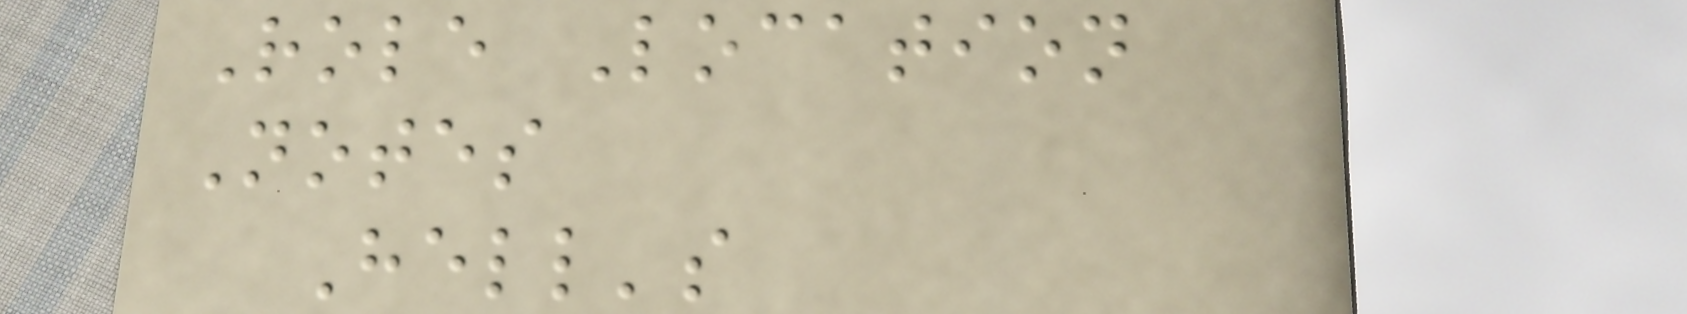Role Location
Notes
Hell's
